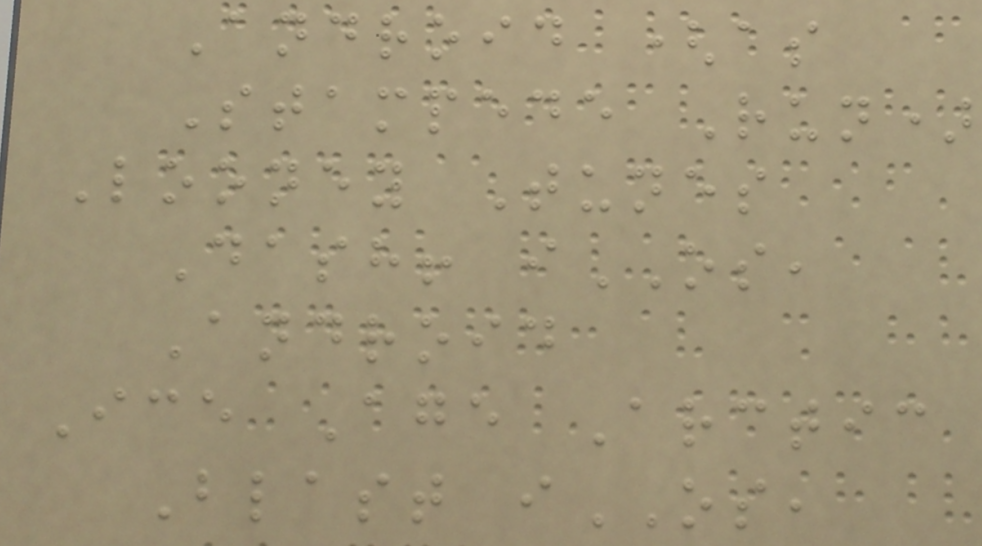Android (as
Stampede Run)
Looney Tunes
Dash! iOS,
Android
Ice Age Arctic
Blast iOS,
